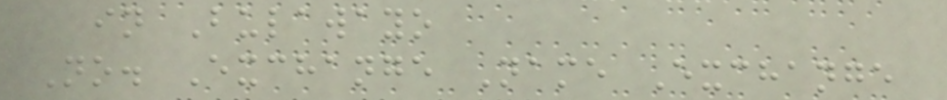in Bulawayo
No. Exchange Name Exchange
